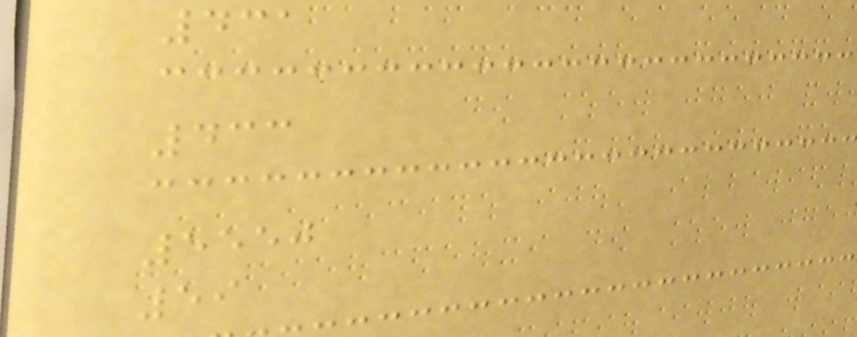431
433
5550
59
